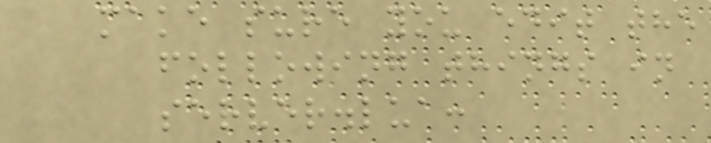make sure you edit the
following things in
server.lua:
